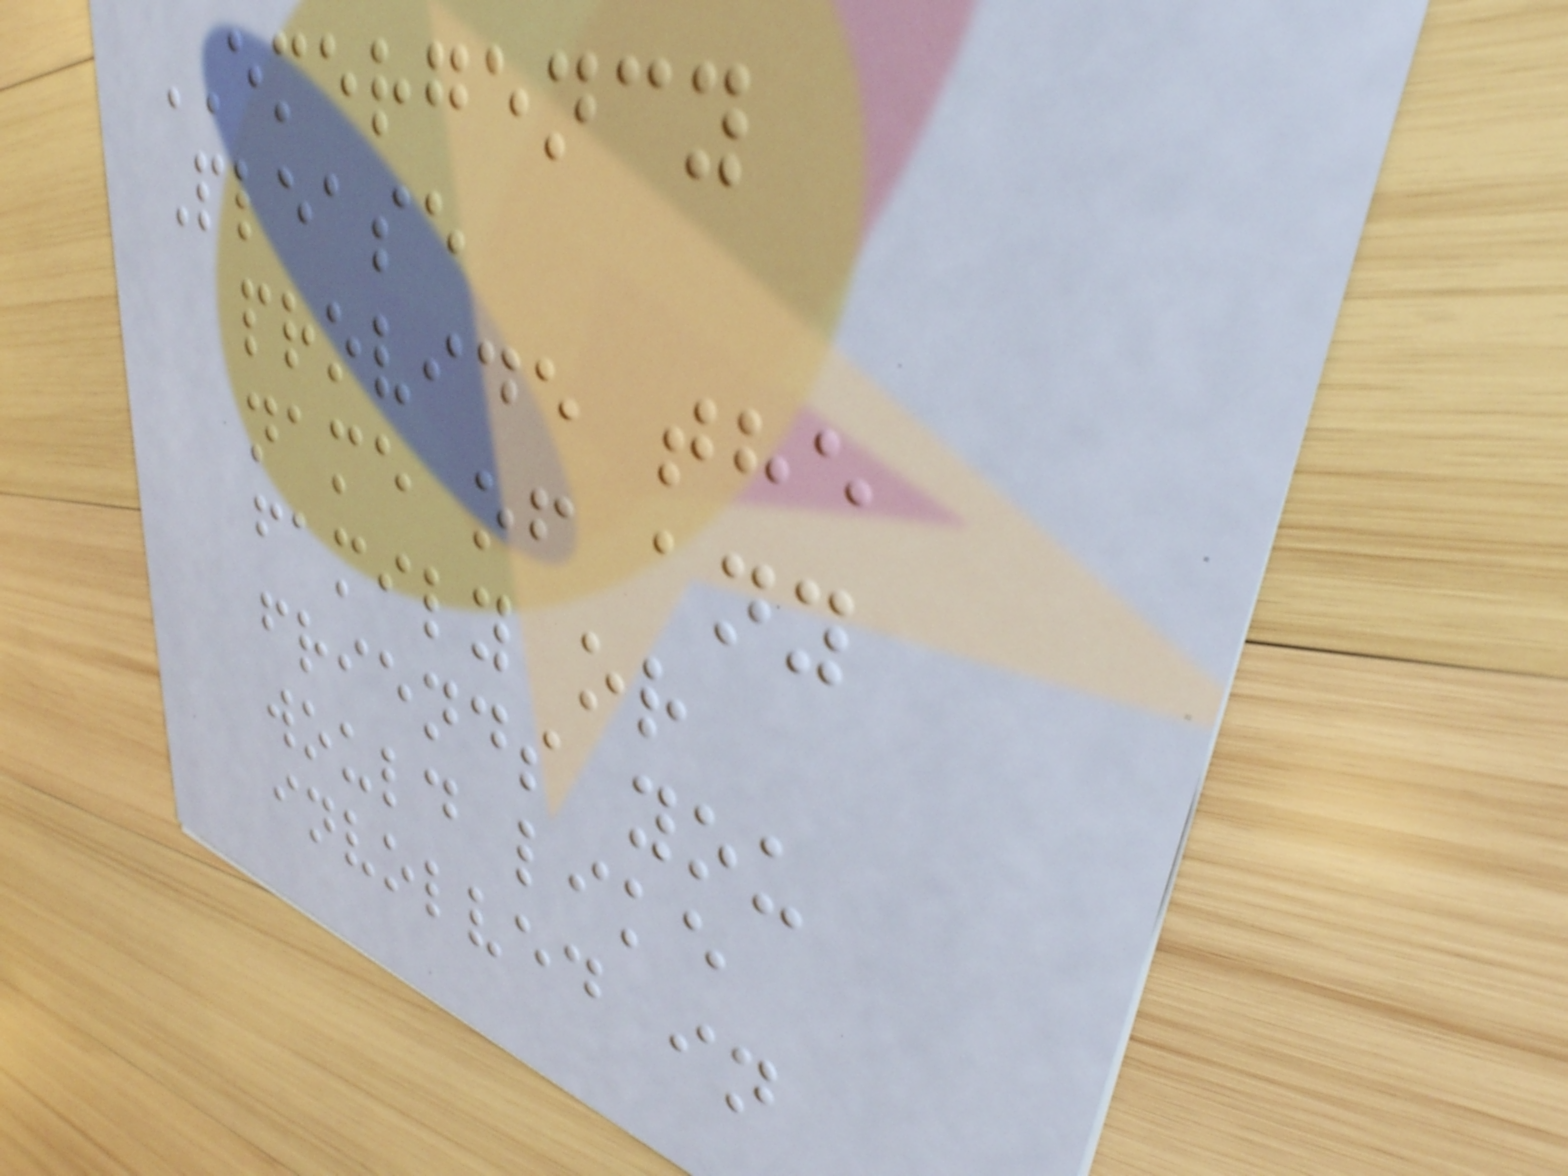EMERGENCY
Please
provide the
name of any
family or
friends you
would like
involved in
